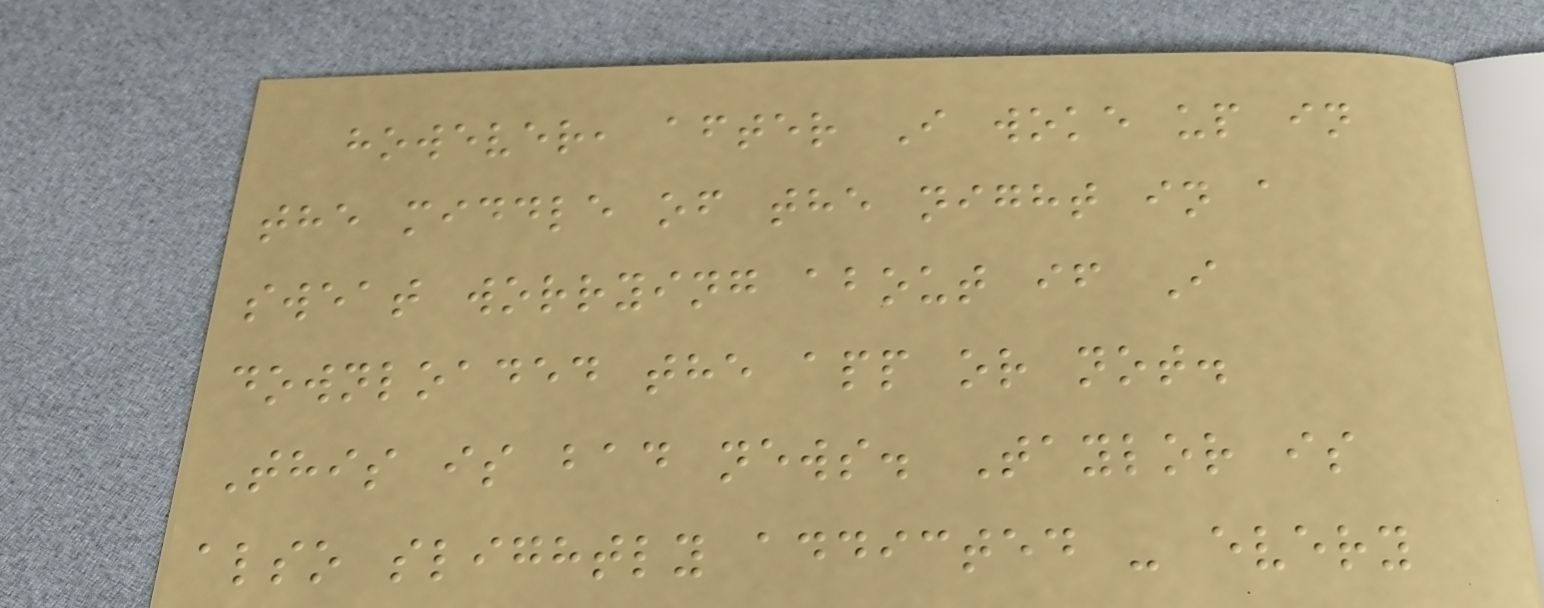however, after I woke up in
the middle of the night in a
sweat worrying about if I
downloaded the app or not.
This is bad news. Taylor is
also slightly addicted - every
